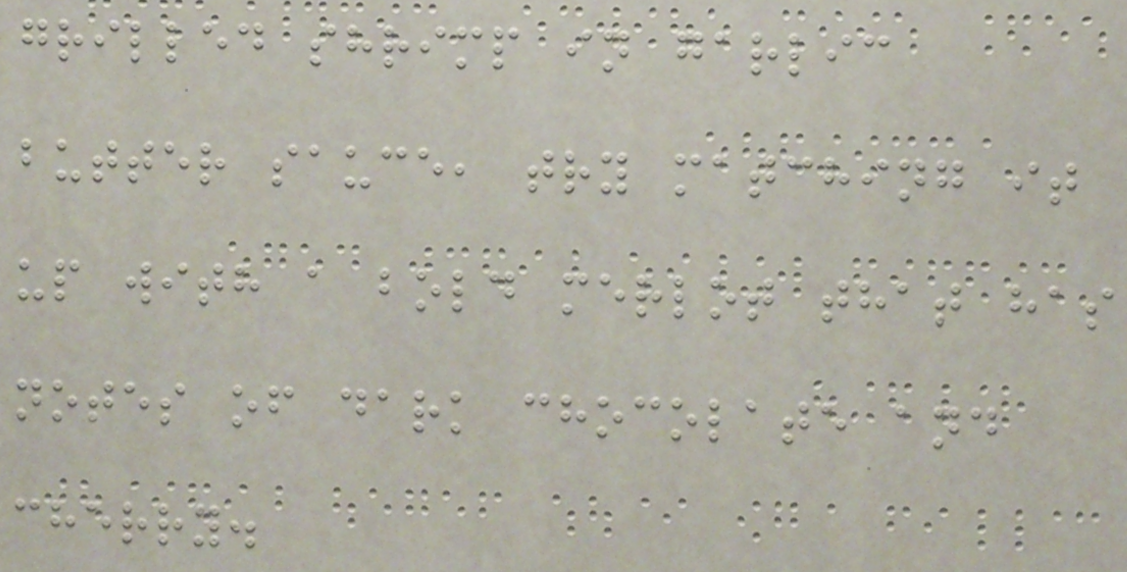grilled shrimp in garlic
butter sauce, try matching it
up with a bold merlot that has
notes of dark chocolate and
cherry.
